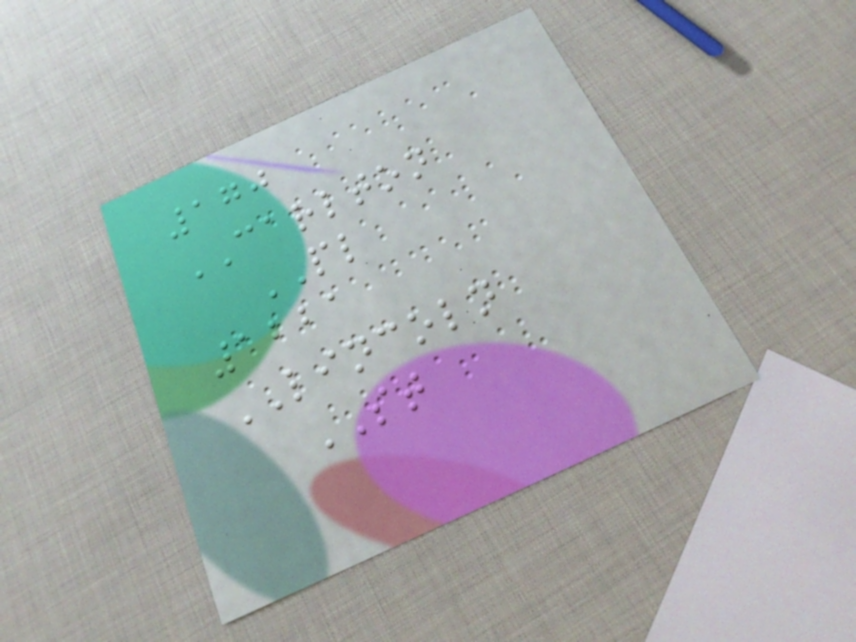170
CARLTON
PL
1221
LINCOLN
ST
